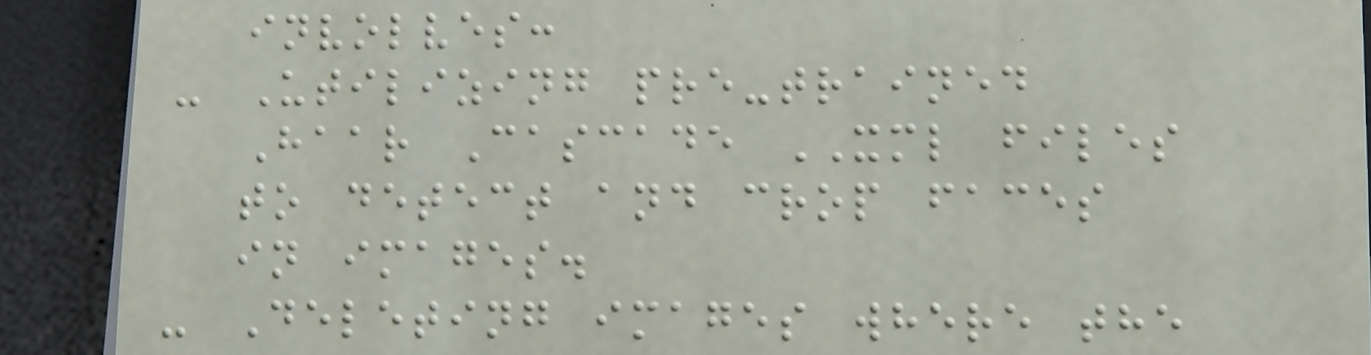involves:
- Utilizing pre-trained
Haar Cascade XML files
to detect and crop faces
in images.
- Deleting images where the
